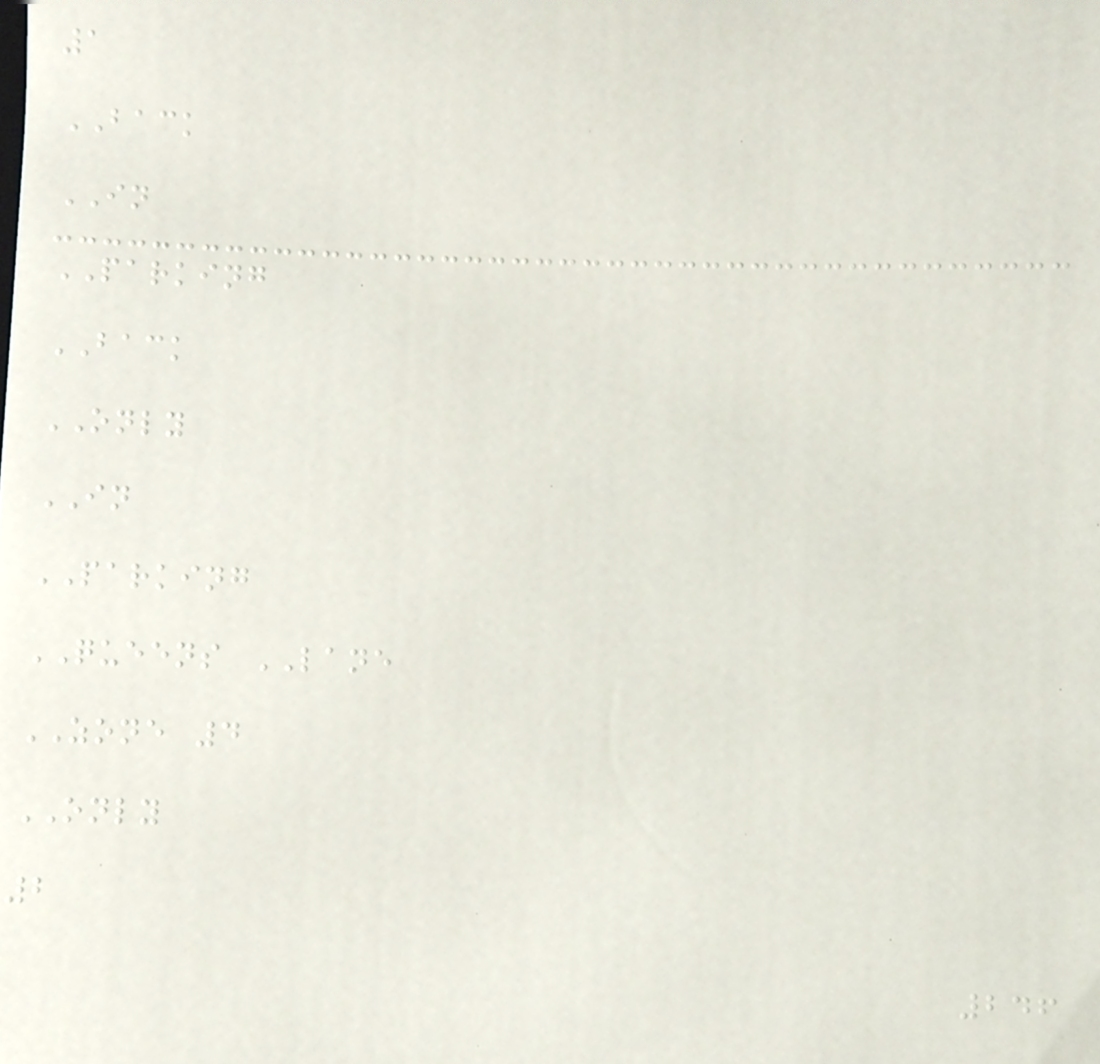1
BACK
IN
PARKING
BACK
ONLY
IN
PARKING
QUEENS LANE
ZONE 4
ONLY
2
246
